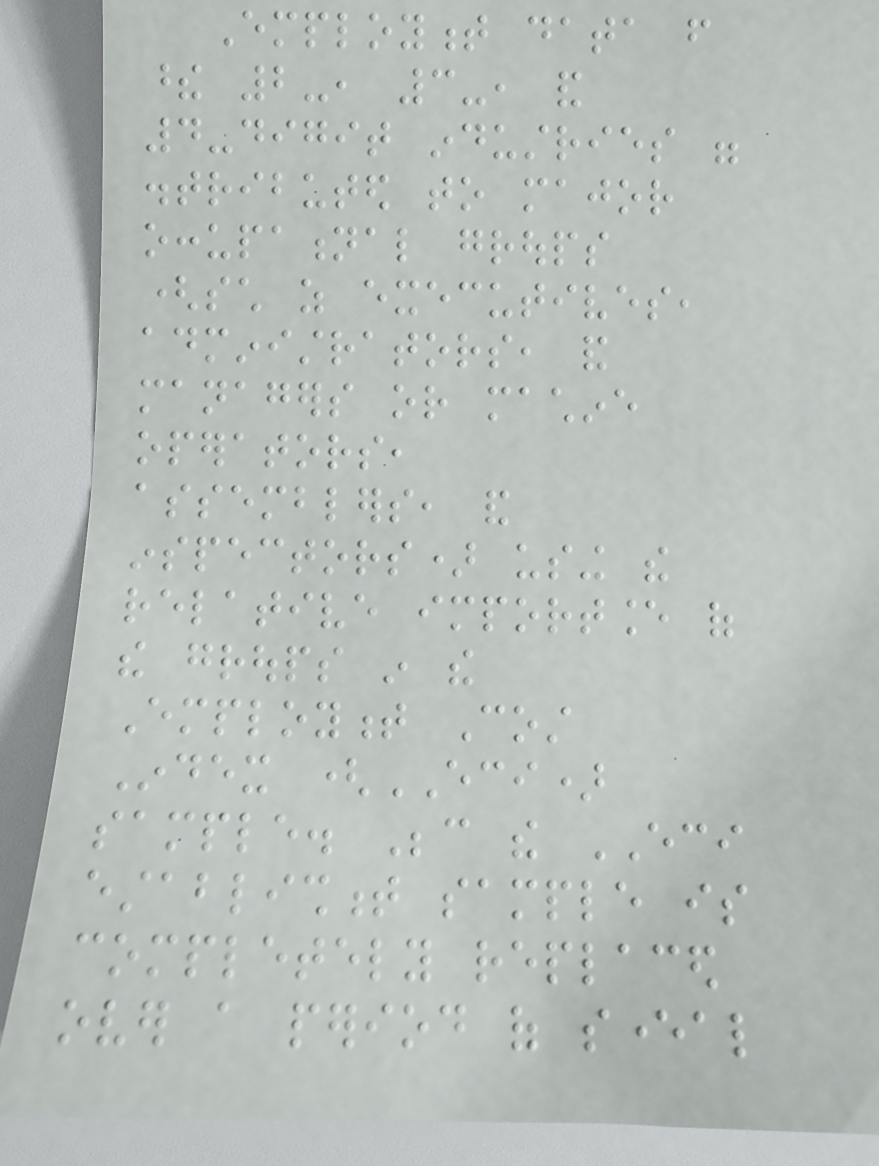Employment data from
these 2-, 3-, and
4-digit industries were
distributed to major
occupational groups
(such as executives,
administrators, and
managers or machine
operators,
assemblers, and
inspectors) using the
relative importance of
the groups in the
Employment Cost
Index (ECI)
sample. Because the ECI
establishment sample is
completely replaced
over a period of several
